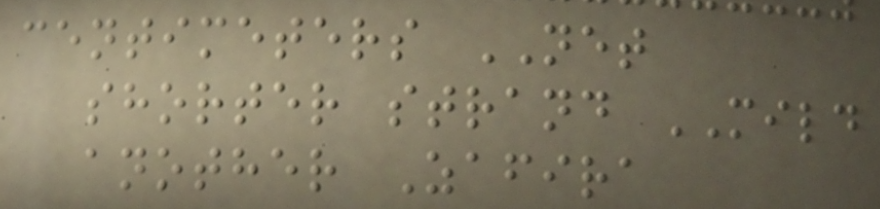centimeters NET
shorter strand MILD
another Zafira
